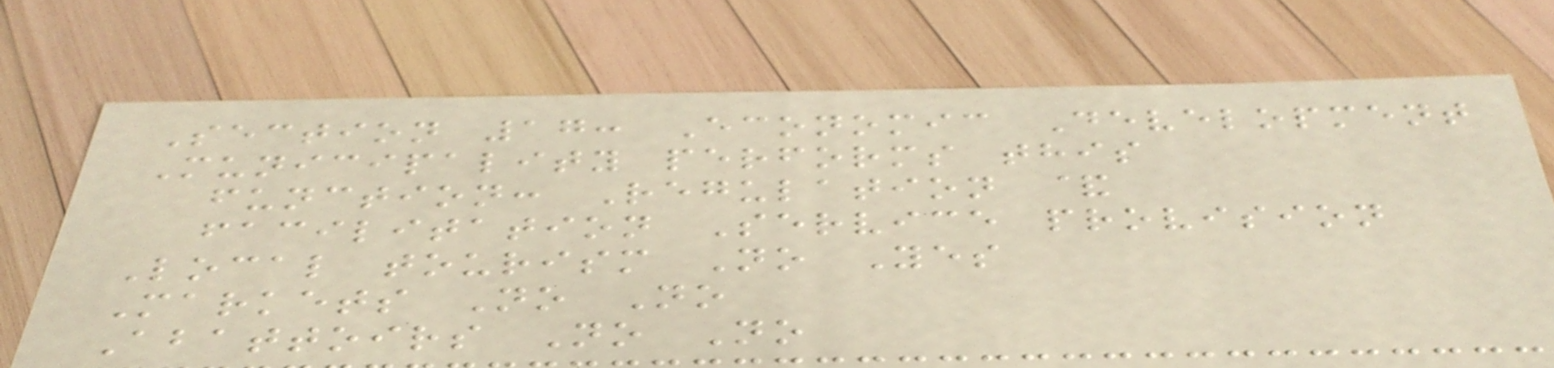Section 17: Economic Development
Municipality performs this
function: Regulation &
facilitation Service provision
Local tourism No Yes
Markets No No
Abattoirs No No
